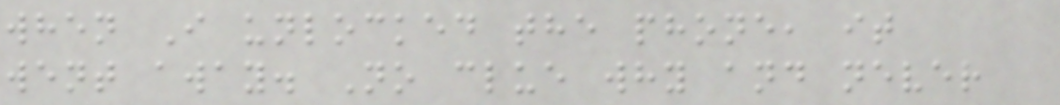when I unlocked the phone, it
went away. No clue why and never
